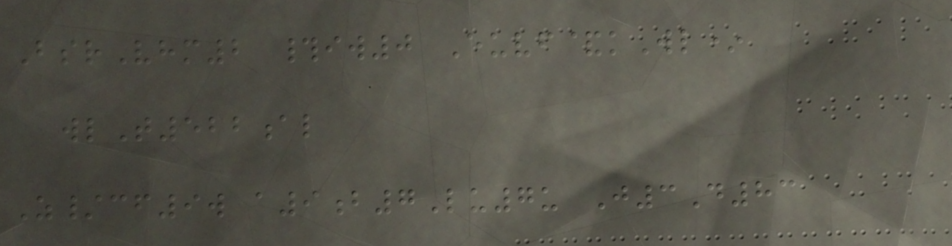BsrVhm2 #iw0 Euvf&kWl*
wlT522al
Z/cf9w a9b7Lu7u J3D83
